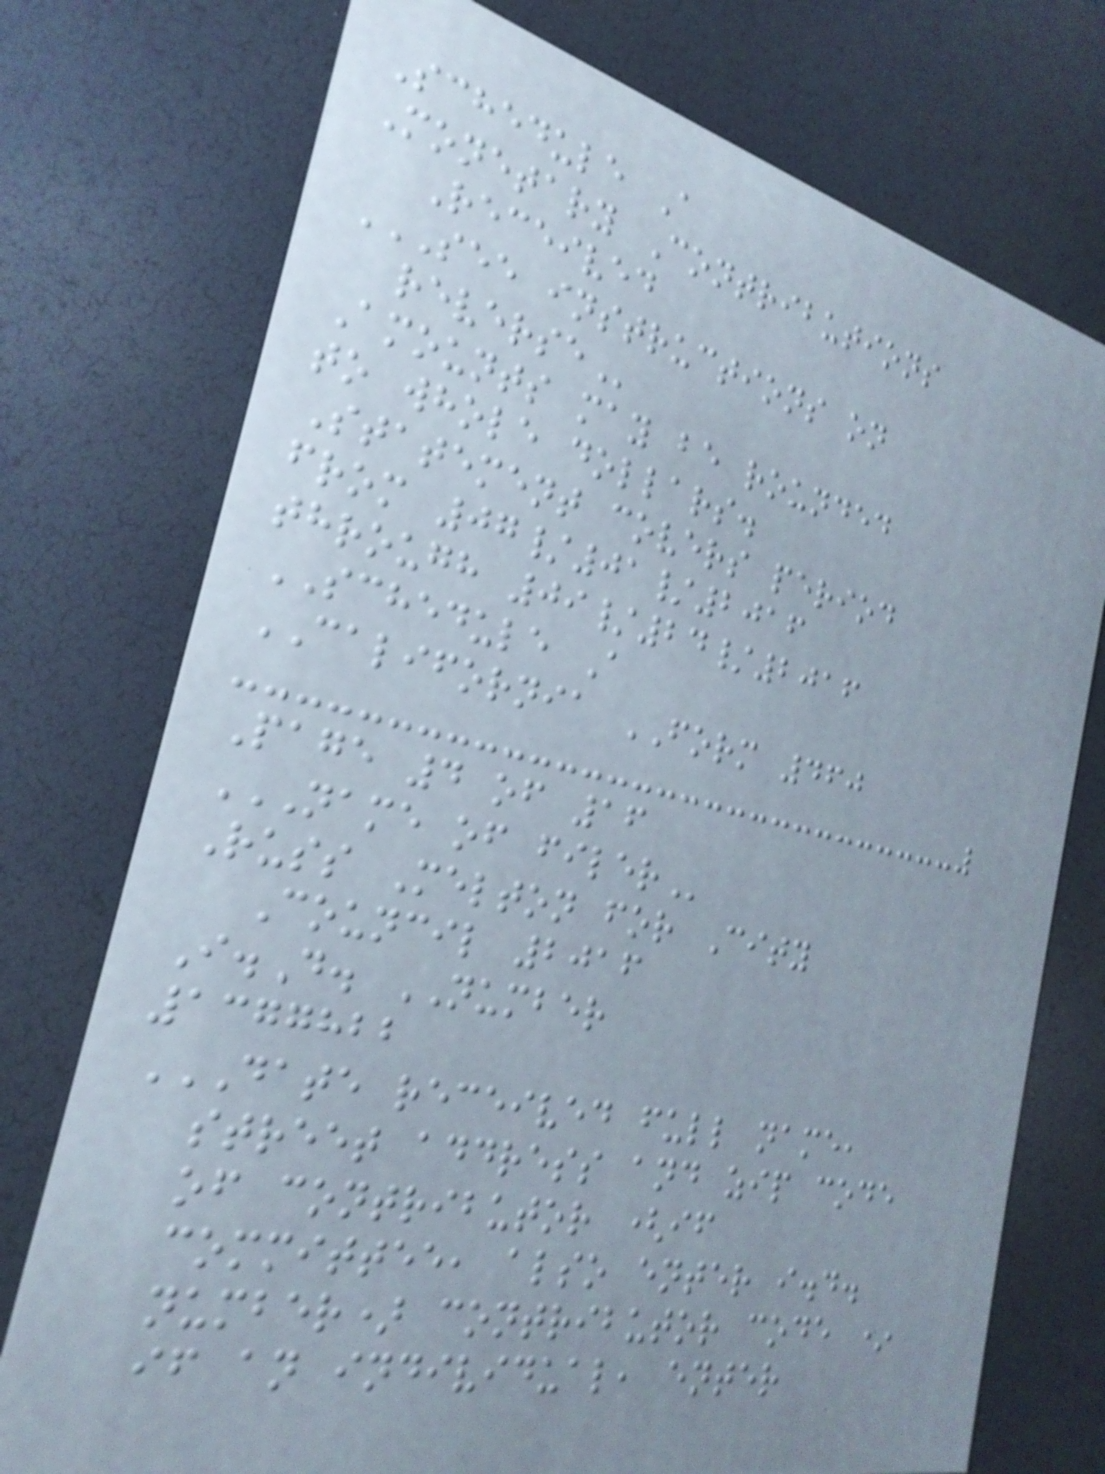Schedule A
Monetary Contributions
Received
SEE INSTRUCTIONS ON
REVERSE
Amounts may be rounded
to whole dollars.
Statement covers period
from 07/01/2016
through 09/24/2016
SCHEDULE A
CALIFORNIA FORM 460
Page 4 of 16
NAME OF FILER
Russ Melton for City
Council 2016
I.D. NUMBER
1377822
DATE RECEIVED FULL NAME,
STREET ADDRESS AND ZIP CODE
OF CONTRIBUTOR (IF
COMMITTEE, ALSO ENTER I.D.
NUMBER) CONTRIBUTOR CODE *
IF AN INDIVIDUAL, ENTER
